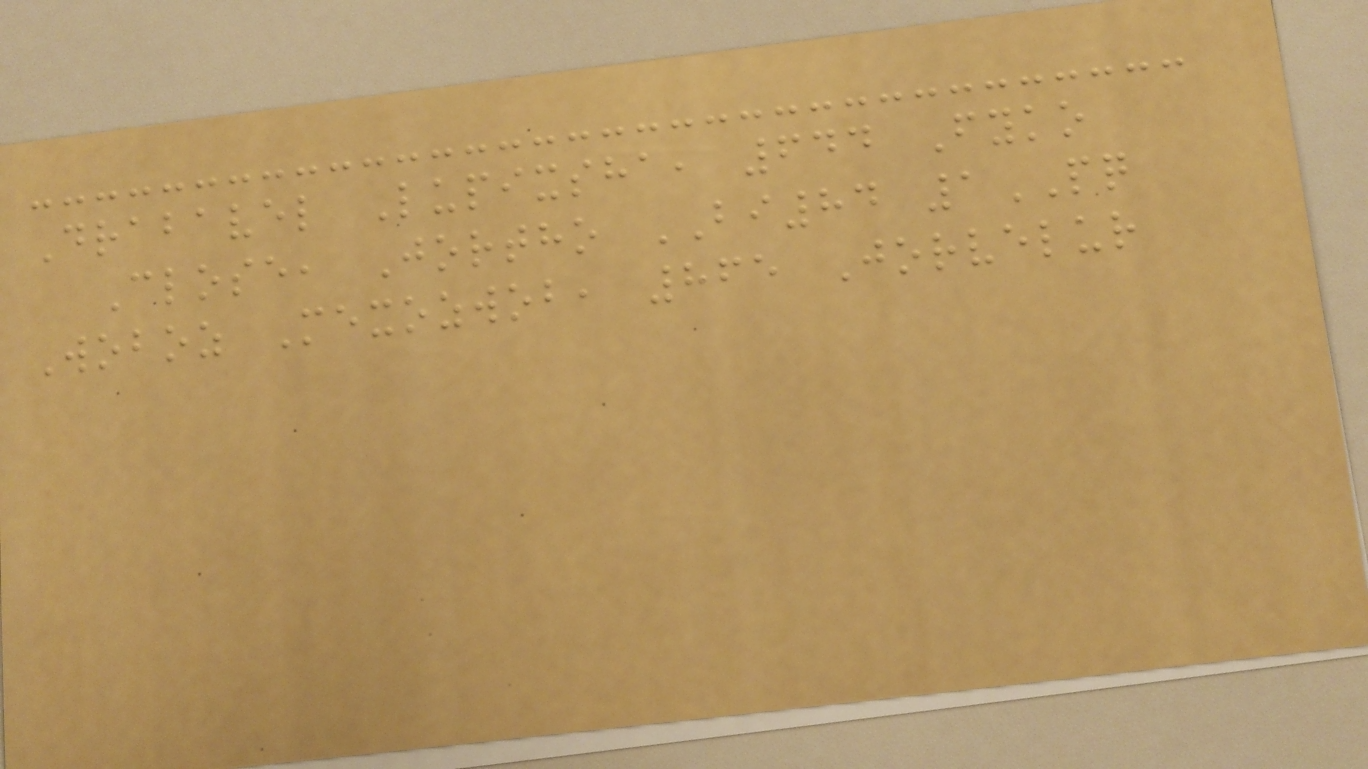Drabavel Lupixsha, 644 Fyko
Close, Jortho BI84 1PQ
Woboz Mexozwob, 865 Jorvelur
